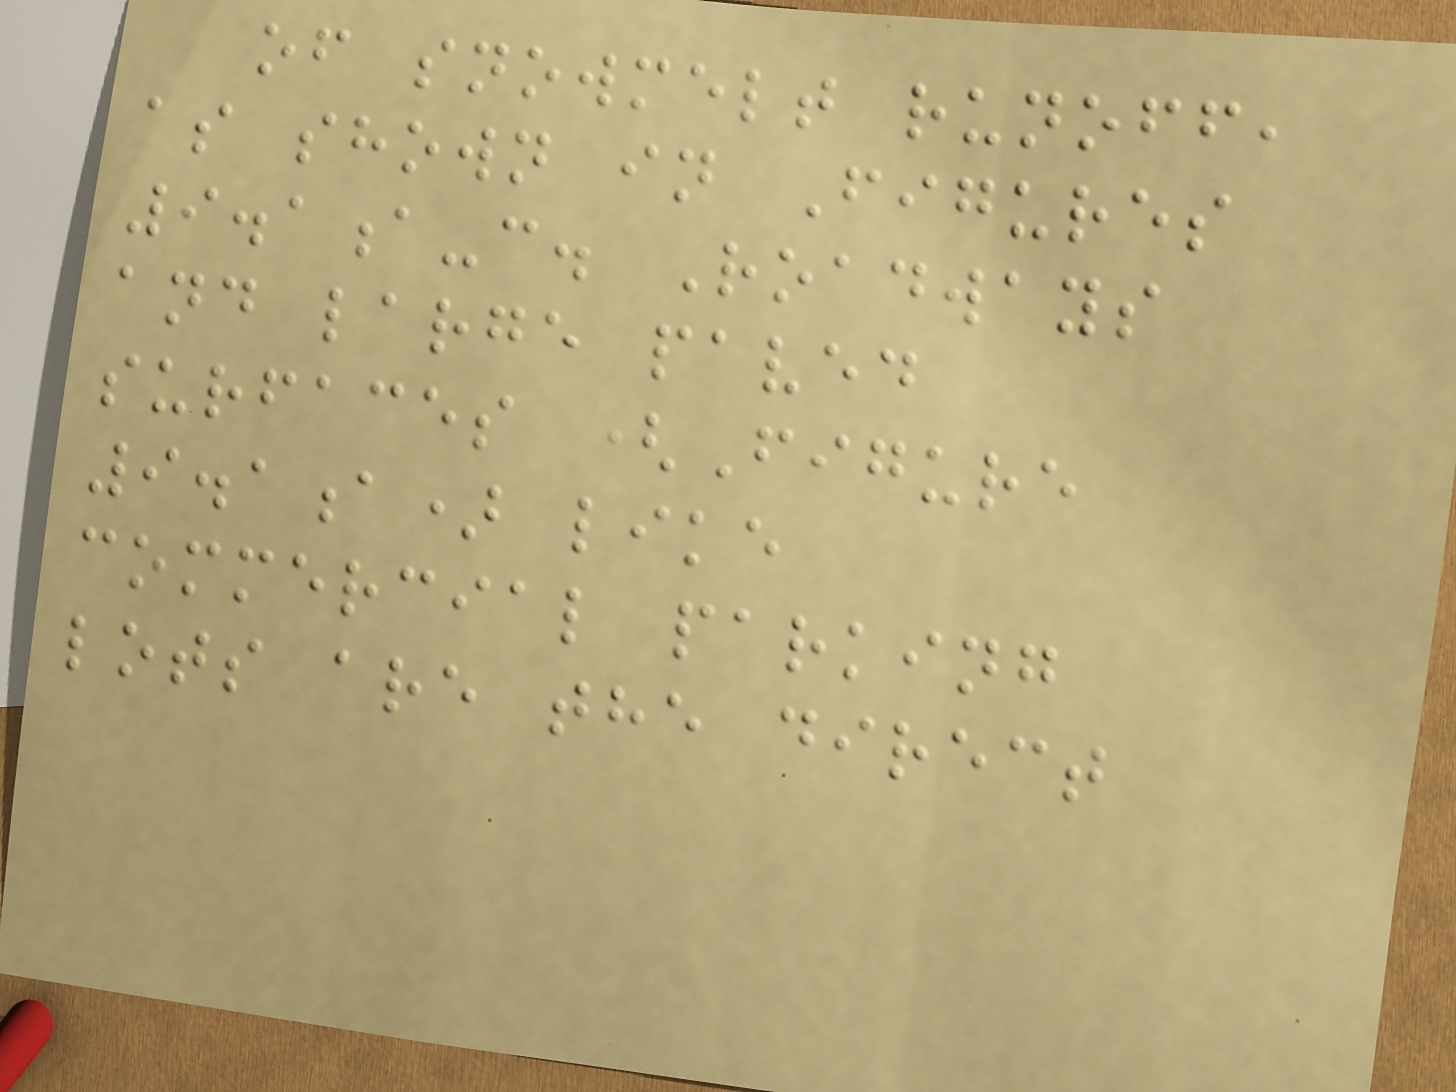of snowmelt runoff,
as shown in Figures
9.1a-c. Roadways
and large paved
surfaces (Figure
9.1a) like
commercial parking
lots are the direct
